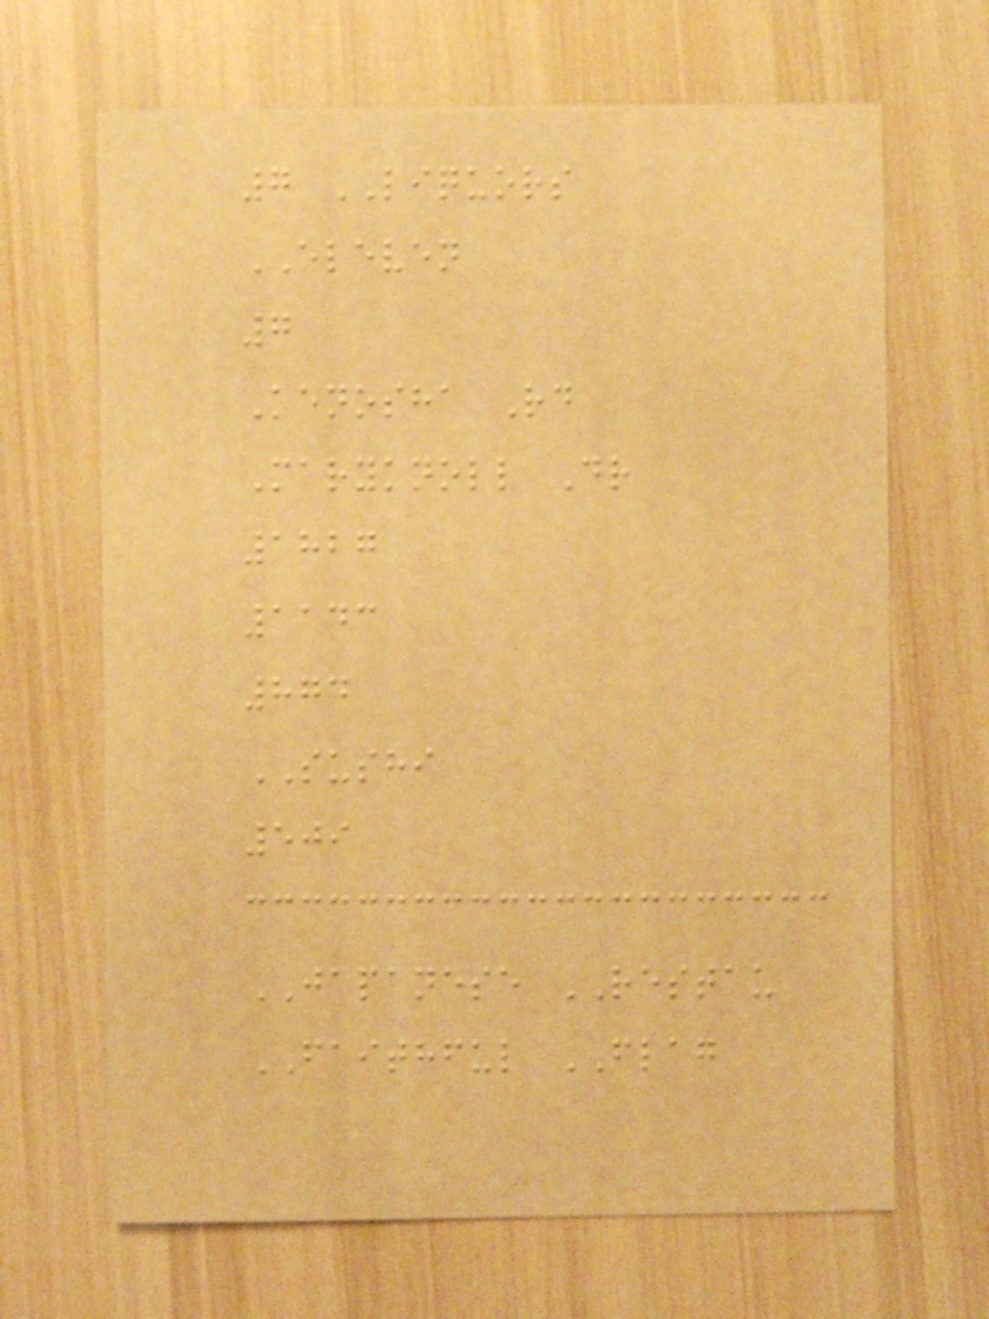7 LIQUORS
ELEVEN
7
Kenosha Rd
Maryknoll Dr
1827
1143
874
SUSHI
509
JAPANESE RESTAU
FAITHFUL FLAG
